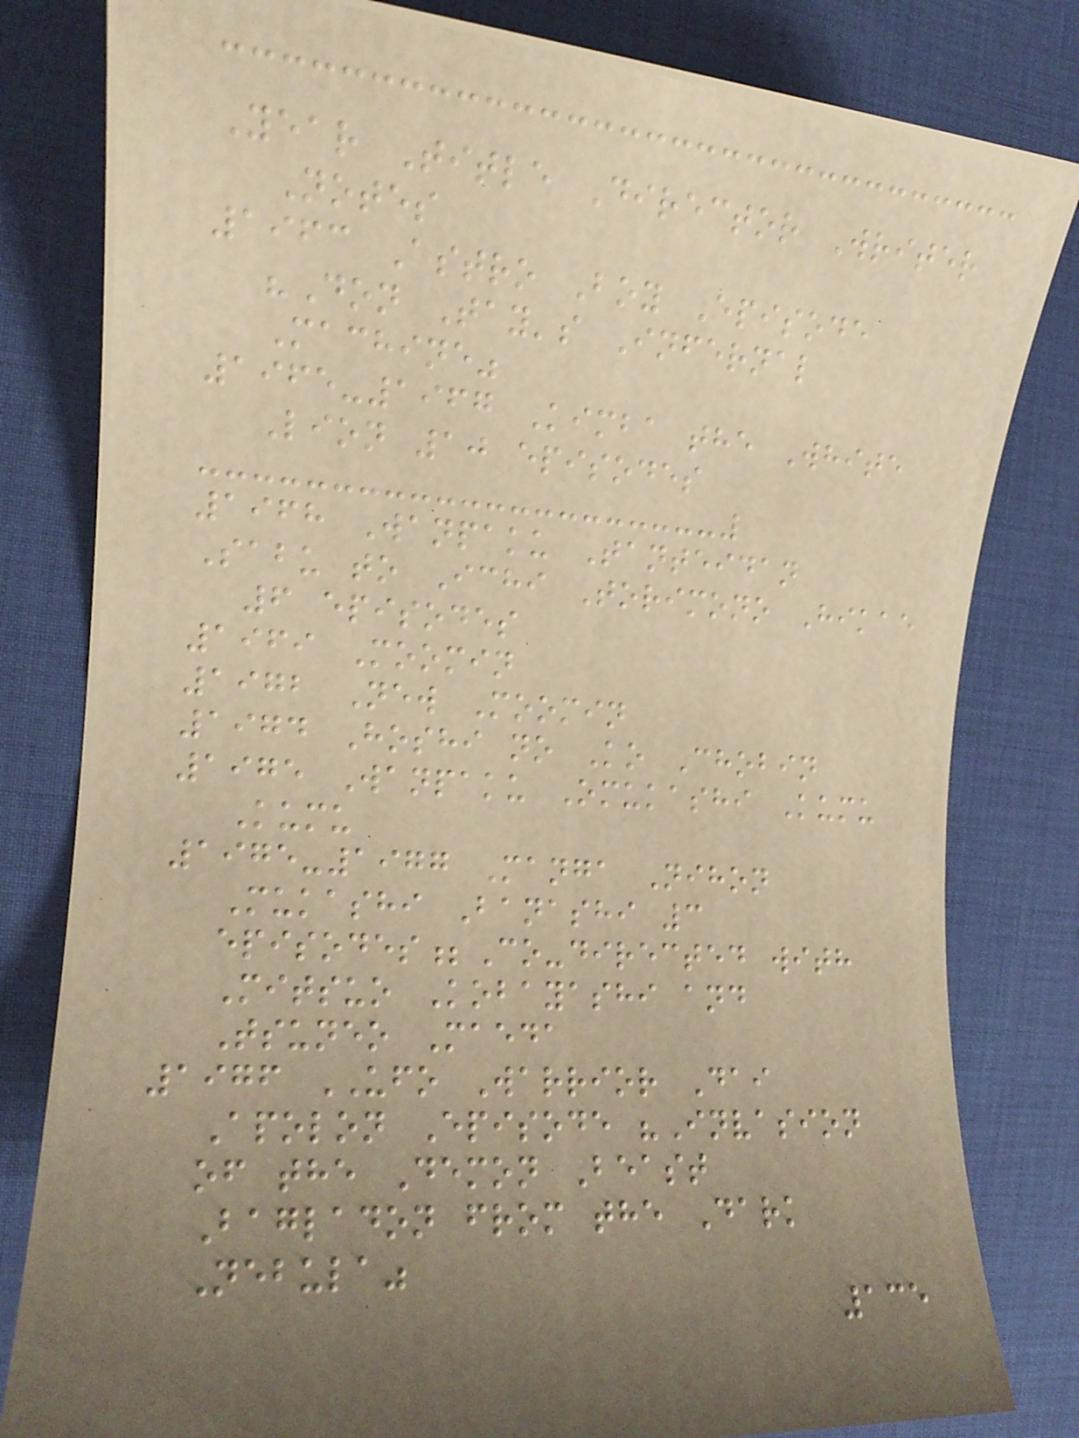Year Title Director Writer
Notes
1963 Astro Boy Episode
"Don Tay's Infernal
Machine"
1965-1967 Kimba the White
Lion 10 episodes
1968 Wanpaku Tanteidan
Sabu to Ichi Torimono Hikae
6 episodes
1969 Moomin
1972 New Moomin
1974 Hoshi no Ko Chobin
1975 Wanpaku Omukashi Kumu
Kumu
1975-1977 Manga Nihon
Mukashi Banashi 3
episodes;Co-directed with
Mitsuo Kobayashi and
Tsuneo Maeda
1976 UFO Warrior Dai
Apolon Episode "Invasion
of the Demon Beast
Bagladon from the Dark
Nebula"
135
